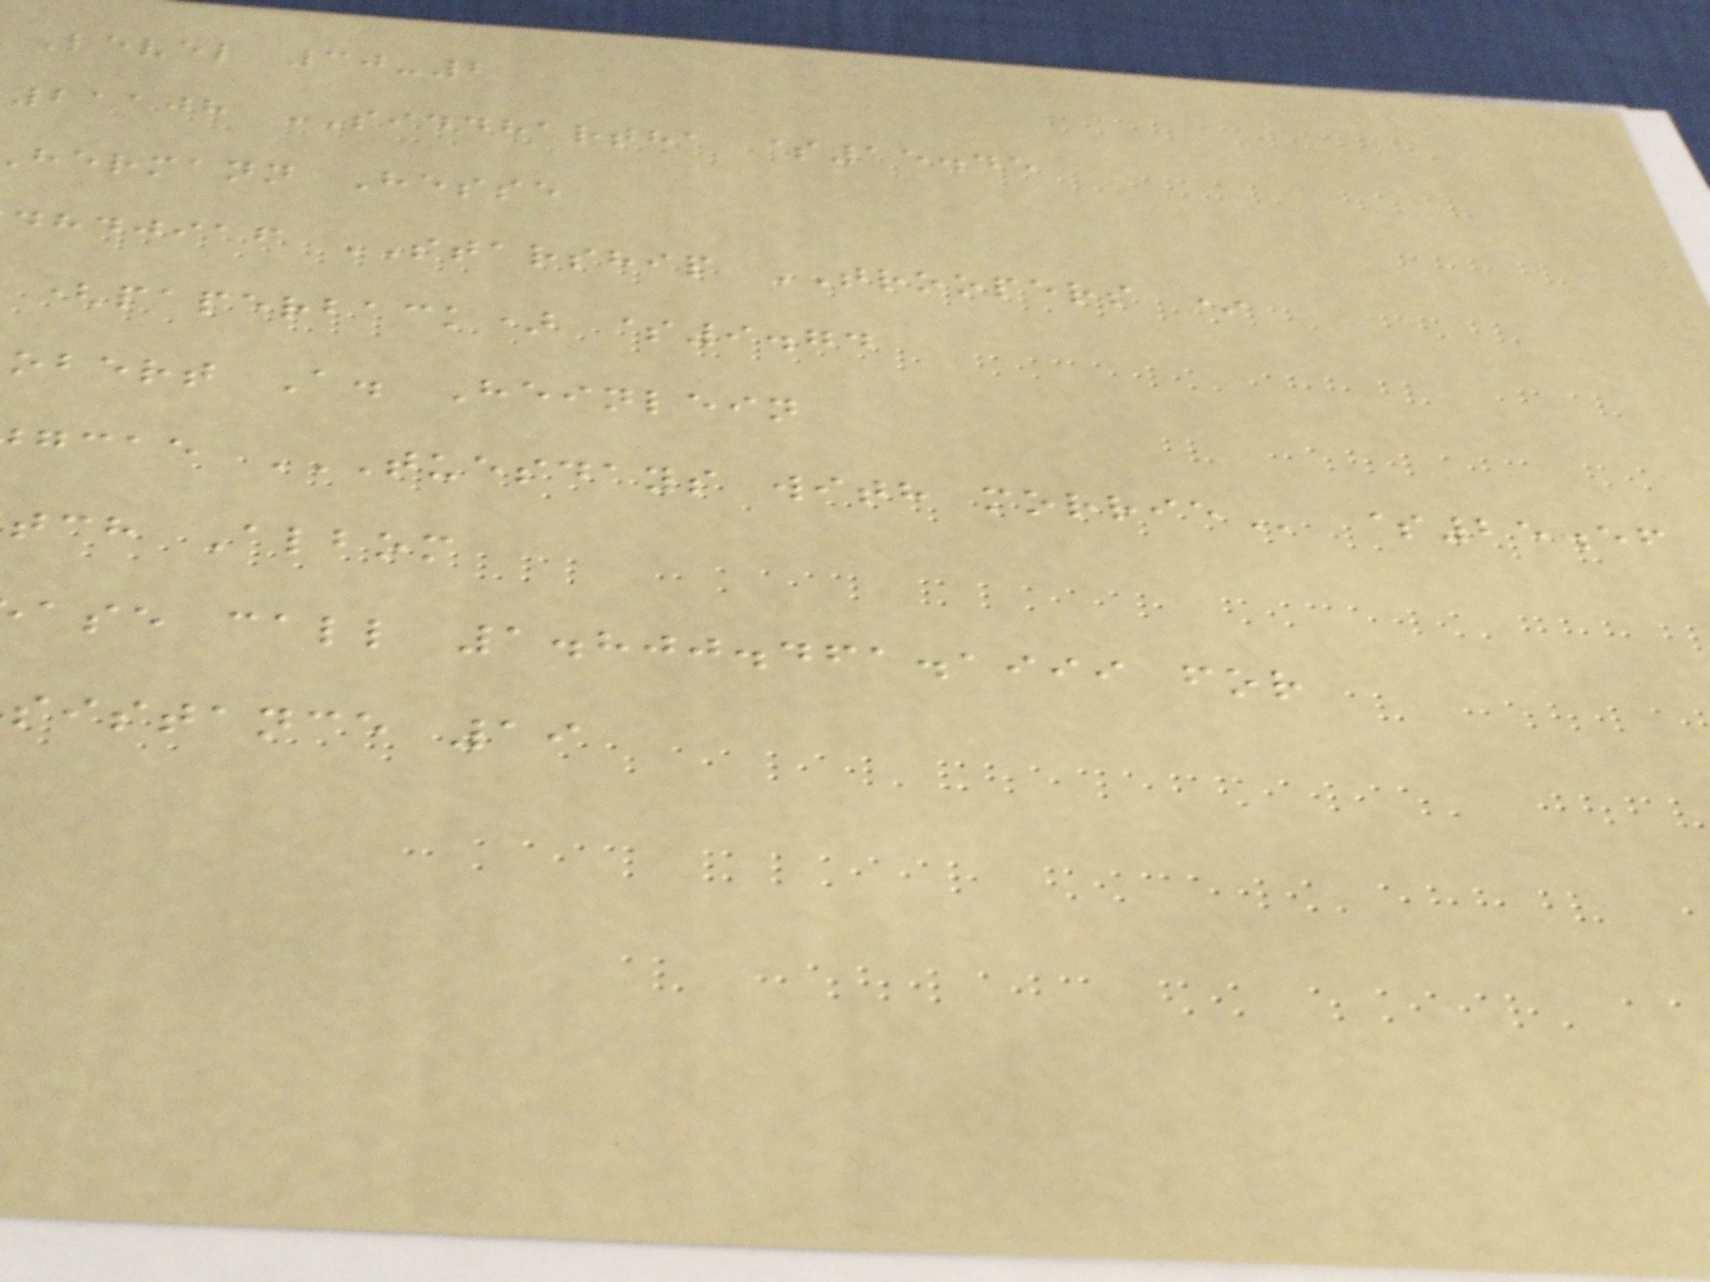Level 30-2
21108 SIDDHARTHA $15.45
hermann Hesse
dhdjiaf STARSHIP TROOPERS *
(paperback) $9.74
obert A. Heinlein
gcae TUESDAYS WITH MORRIE $25.56
tch Albom
ase call 1.800.461.1999 for
sistance 19
